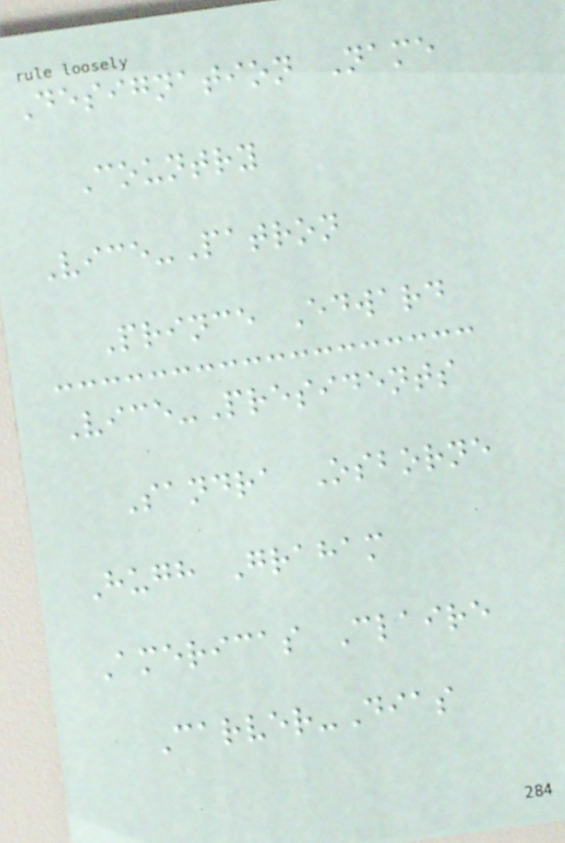Designation Name
Country
Vice-Patron
Prince Edward
Vice-Presidents
Sandra Osborne
Hugh Graham
Americas Claire
Carver-Dias
